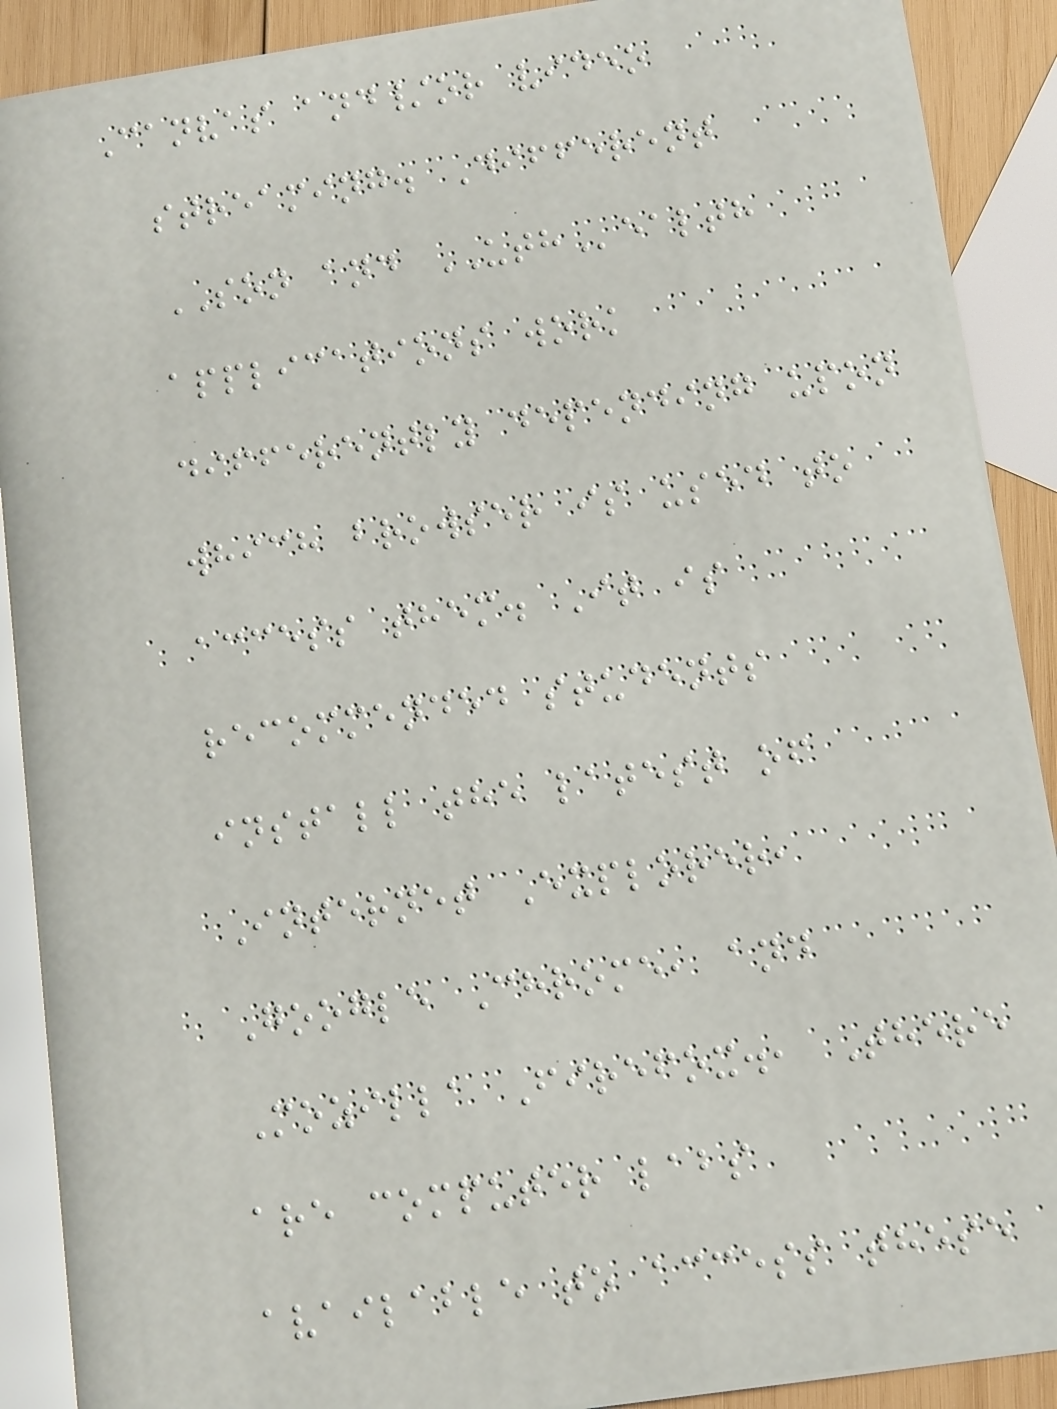Canvas and/or video
streaming. Different
SON and UTHealth
applications work
differently depending upon
which browser is used to
access them. It is
recommended students
install the latest of
Internet Explorer,
Google Chrome, and
Mozilla Firefox., There
are computer labs
available to access these
